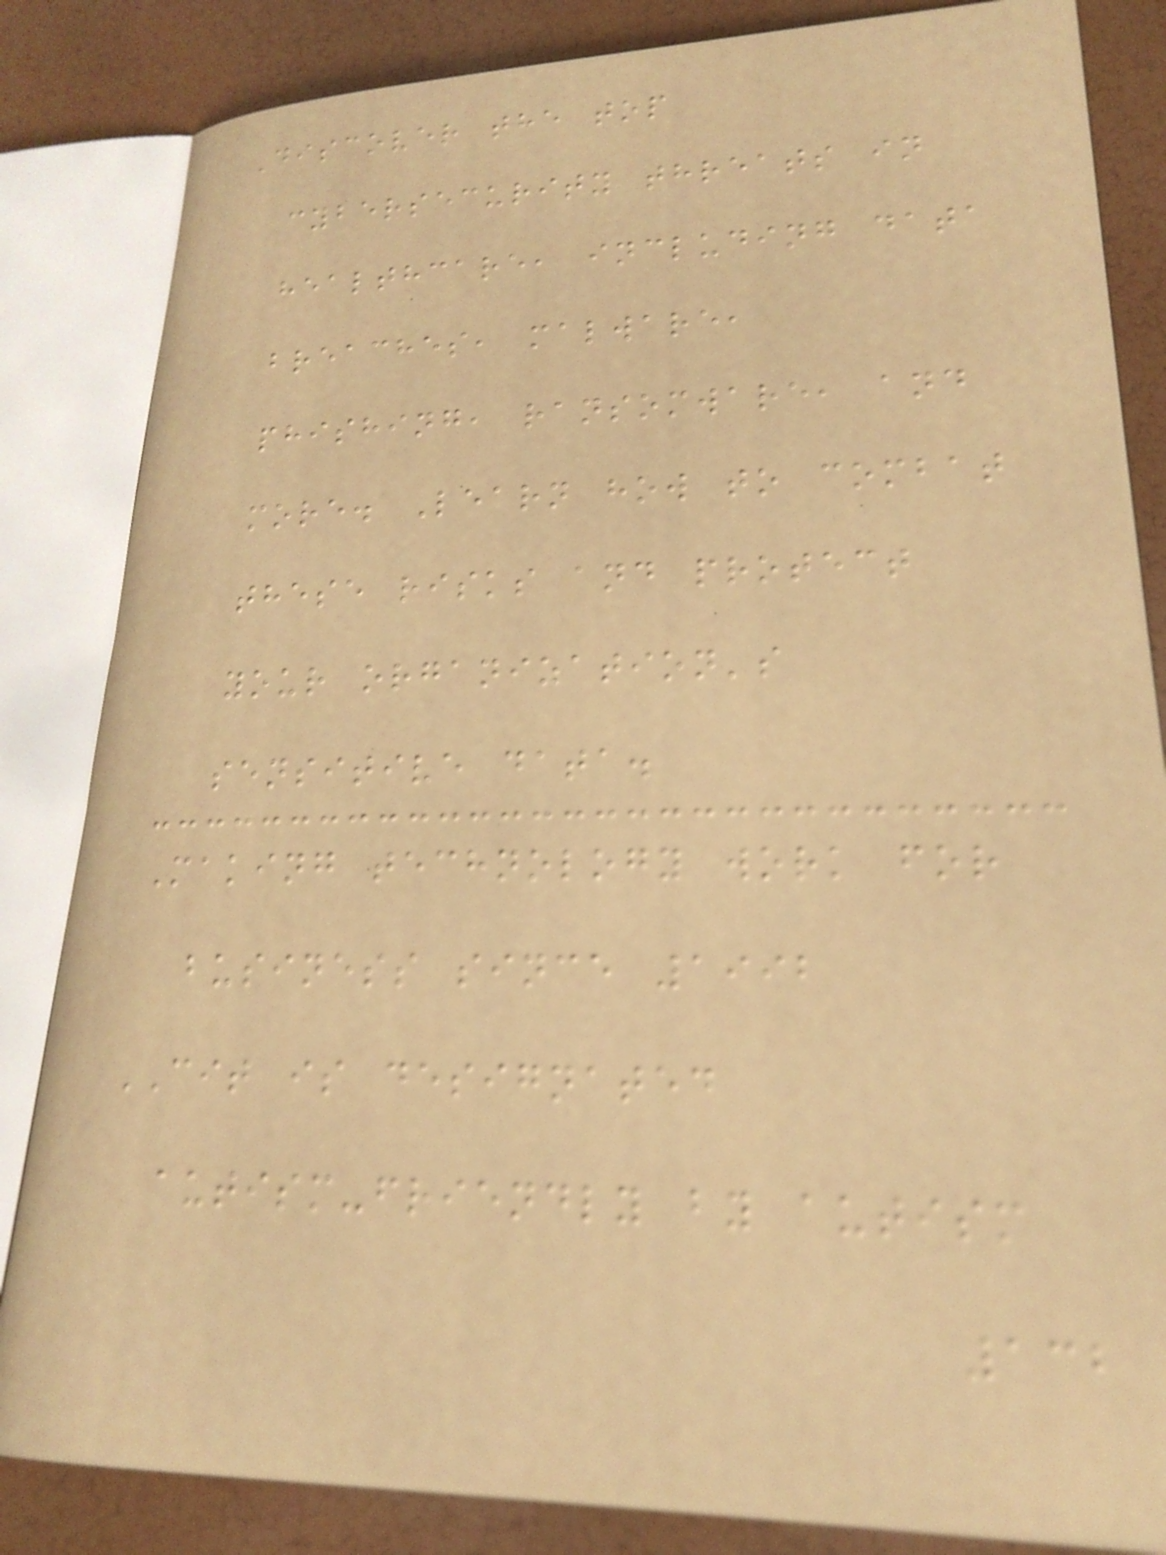Discover the top
cybersecurity threats in
healthcare, including data
breaches, malware,
phishing, ransomware, and
more. Learn how to combat
these risks and protect
your organization's
sensitive data.
Making technology work for
business since 1992
CIT is designated
autism-friendly by autism
132
